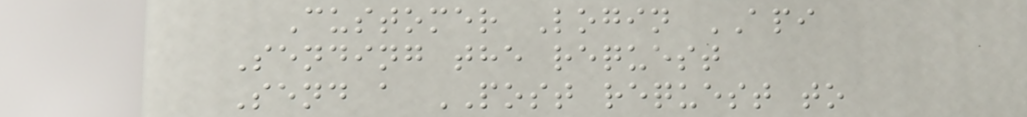Customer Login API
Sending the request
Send a POST request to
